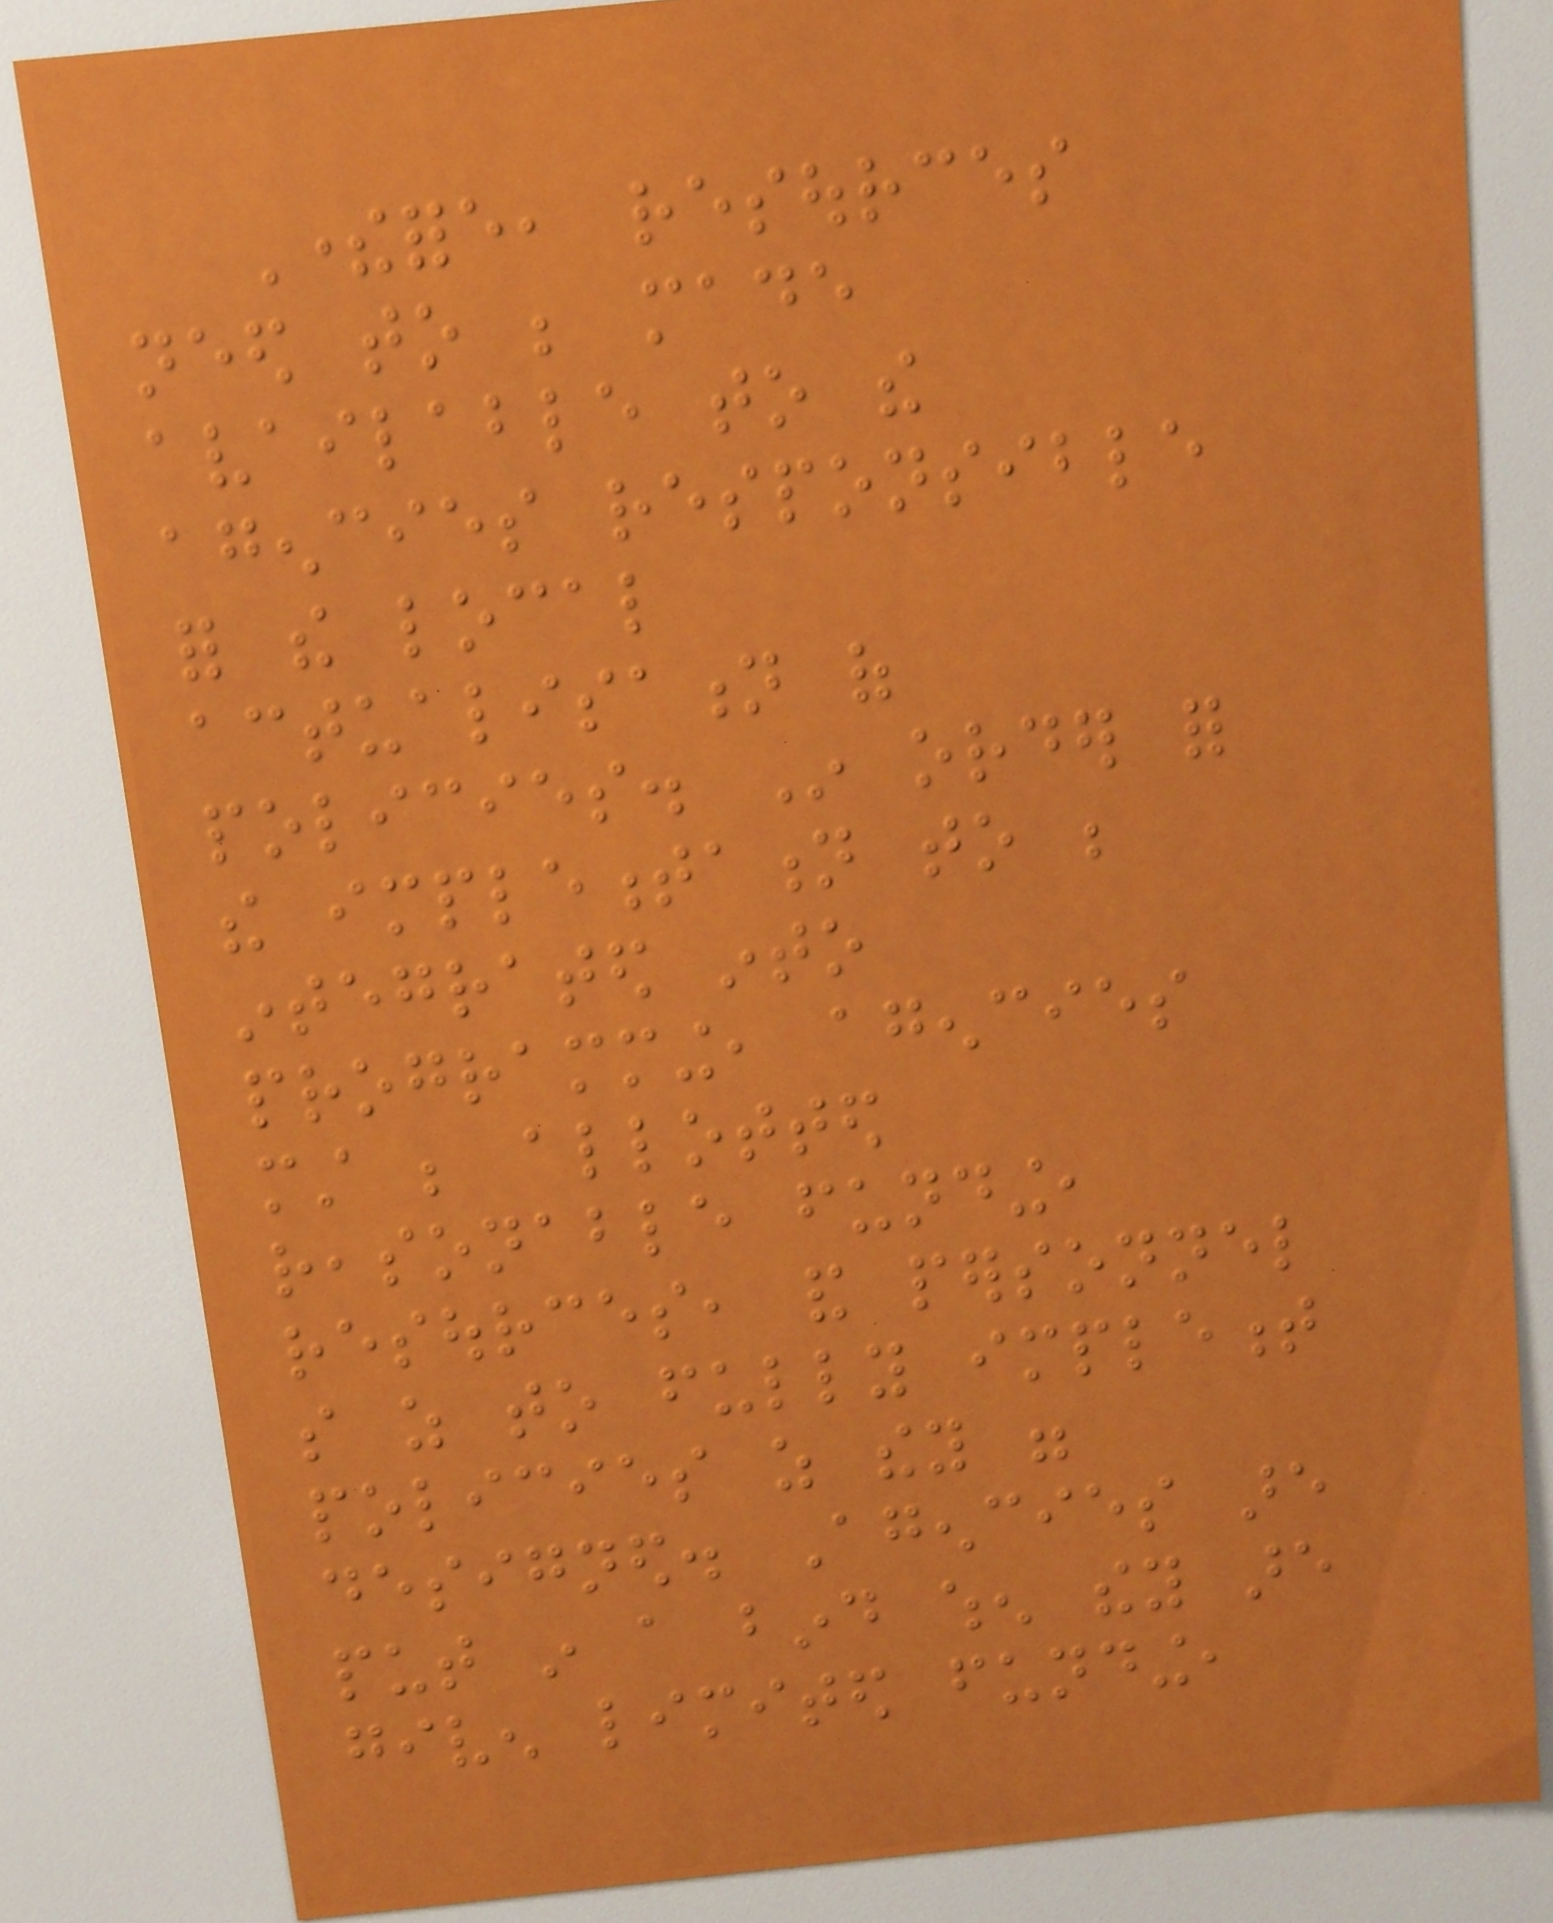Therefore, resources
need to be made
available to the
agencies responsible
for the local
actualisation of
policies. In order for
the implementation to be
integrated into
programming, agencies
must be allotted
reasonable funding,
resources, and personnel
so as to fully implement
policies as they were
designed. Agencies are
put in a bind when they are
given limited funding,
